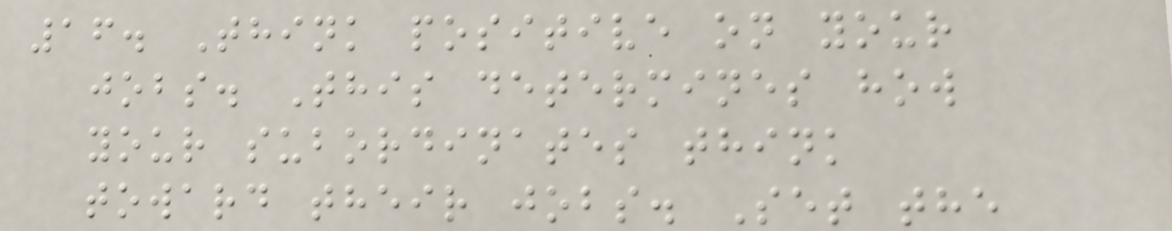16. Think positive on your
jobs. This determines how
your subordinates think
toward their jobs. Set the
